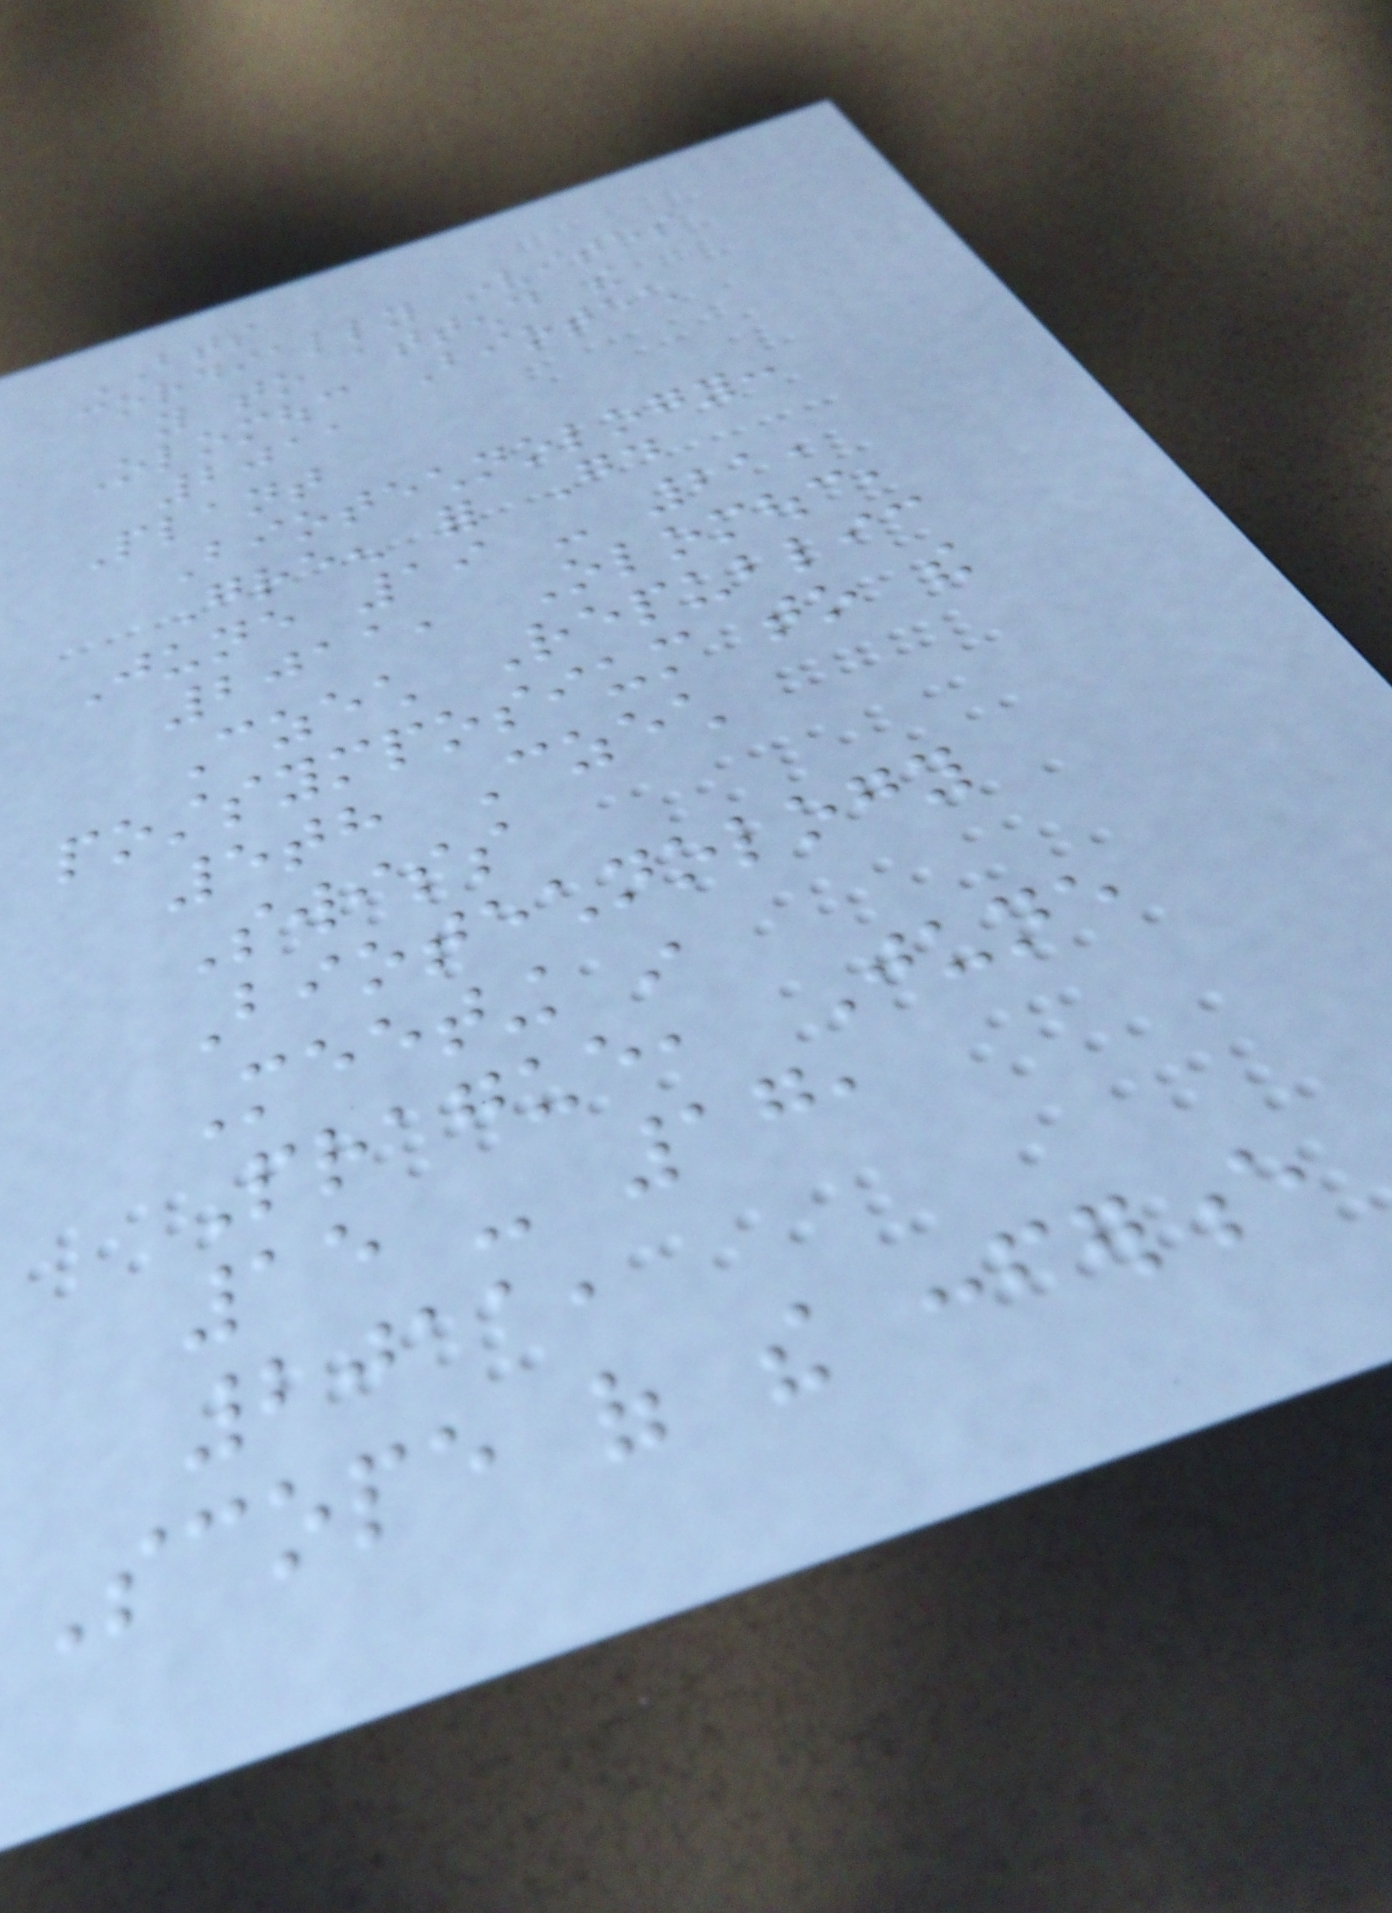BTS
cordially invites
you to attend the
Olomouc Biotech
2011
Plant
Biotechnology:
Green for Good
June 19 - 21,
2011, Olomouc,
Czech Republic
postsymposium to the
5th Czech
Swiss
Biotechnology
Meeting in
Prague, June
15 - 17,
2011,
Scope of the conference
